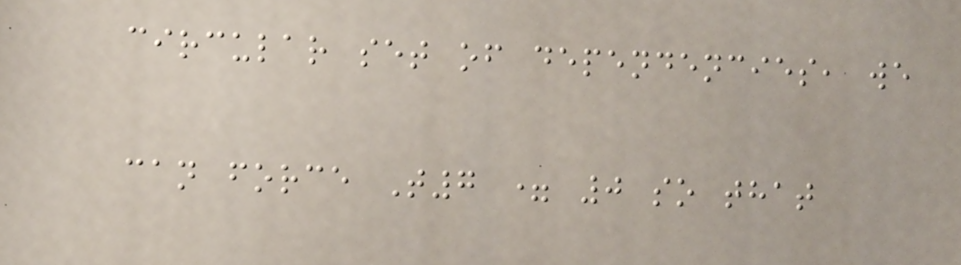circular set of dependencies, we
can force T7 = 0 so that
